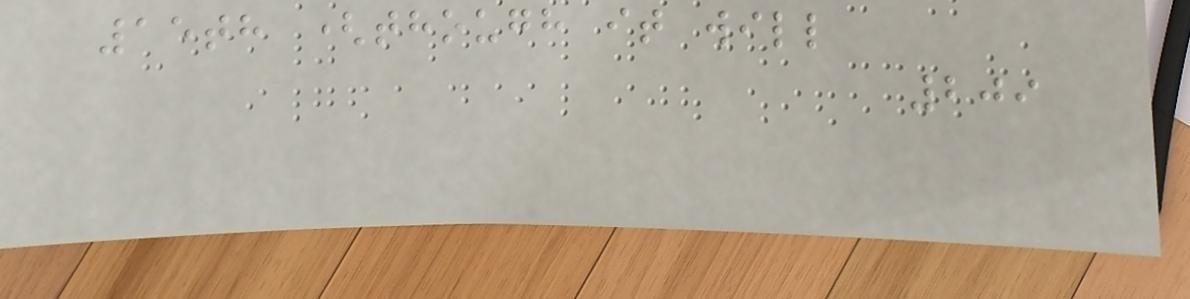15th (though it will
209
